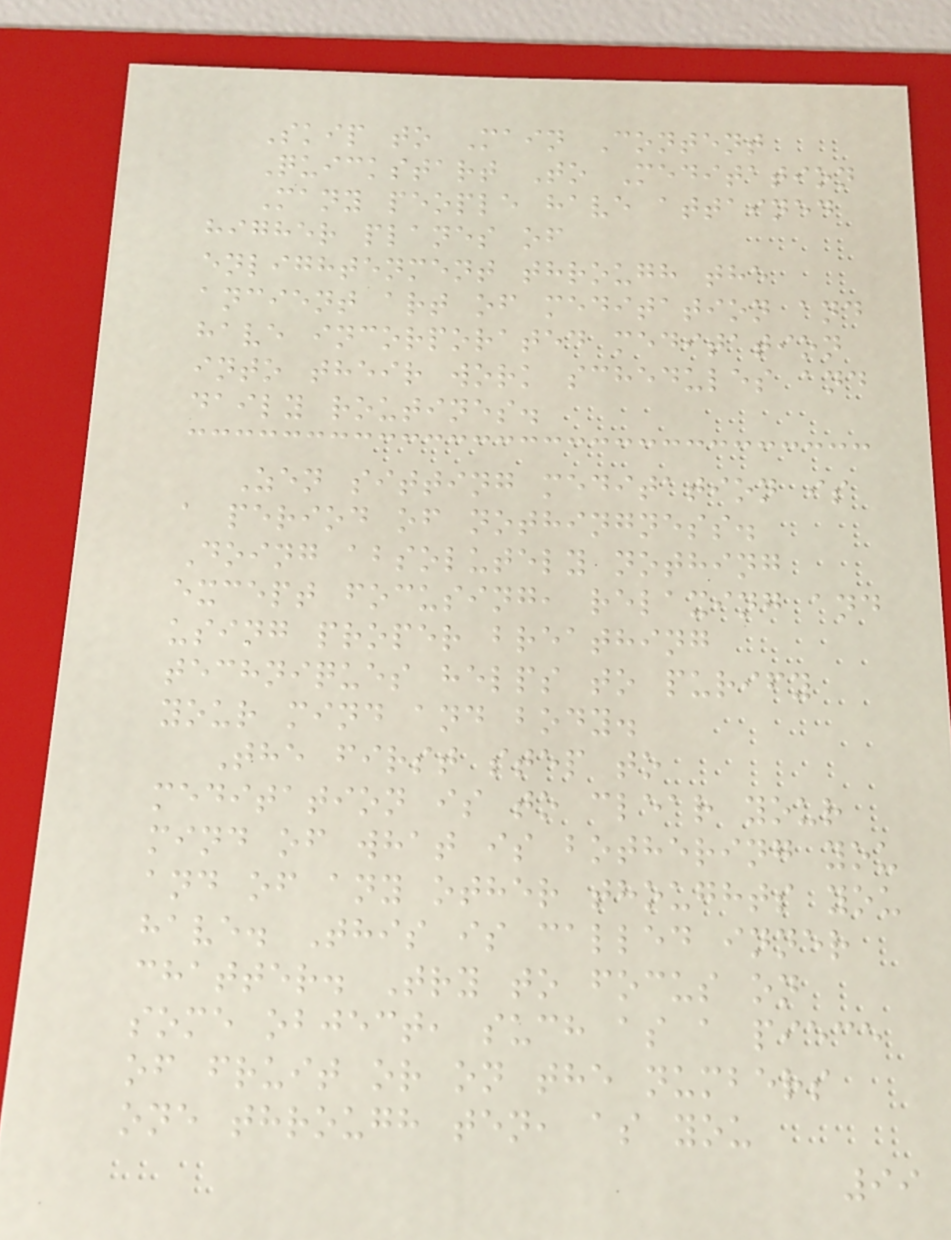Skip to Main Content
Quickstart To Meditation
Many people have attained
higher planes of
enlightenment through the
ancient art of meditation and
have incorporated meditation
into their work schedules and
daily routines.
Zen sitting meditation is
a period of nothingness.
Doing absolutely nothing
except focusing, relaxing and
using proper breathing
techniques helps to purify
your mind and body.
The first step to
meditation is to clear your
mind of what is bothering you
and of any other thoughts you
have. This is called inner
chatter. Try to focus on
some object, such as a piece
of fruit or on the numbers
one through ten, as you
99
